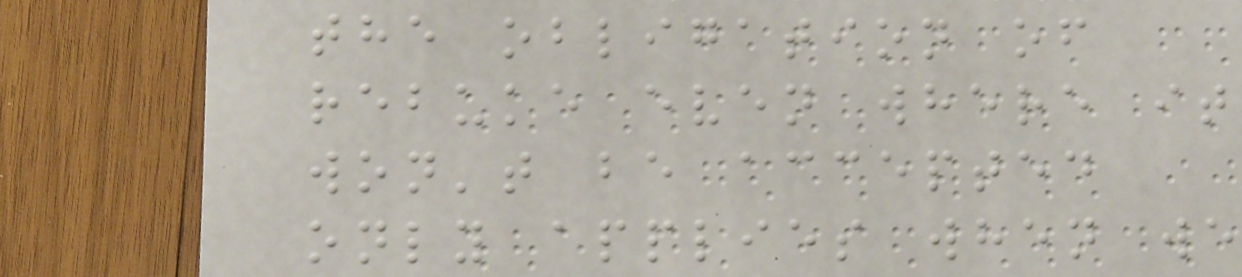the obligation of
rebuke even where it
won't be accepted
only applies when we
